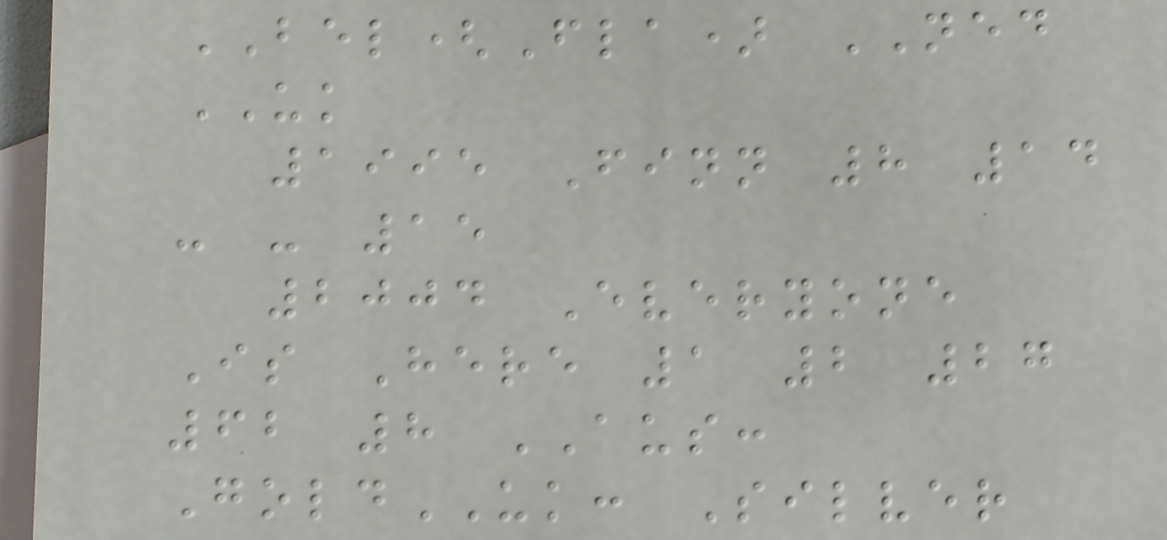BEL(Fla) NED
UK
1995 Finn 8 14
- - 15
2004 Everyone
Is Here 1 2 27
62 8 AUS:
GoldUK: Silver
